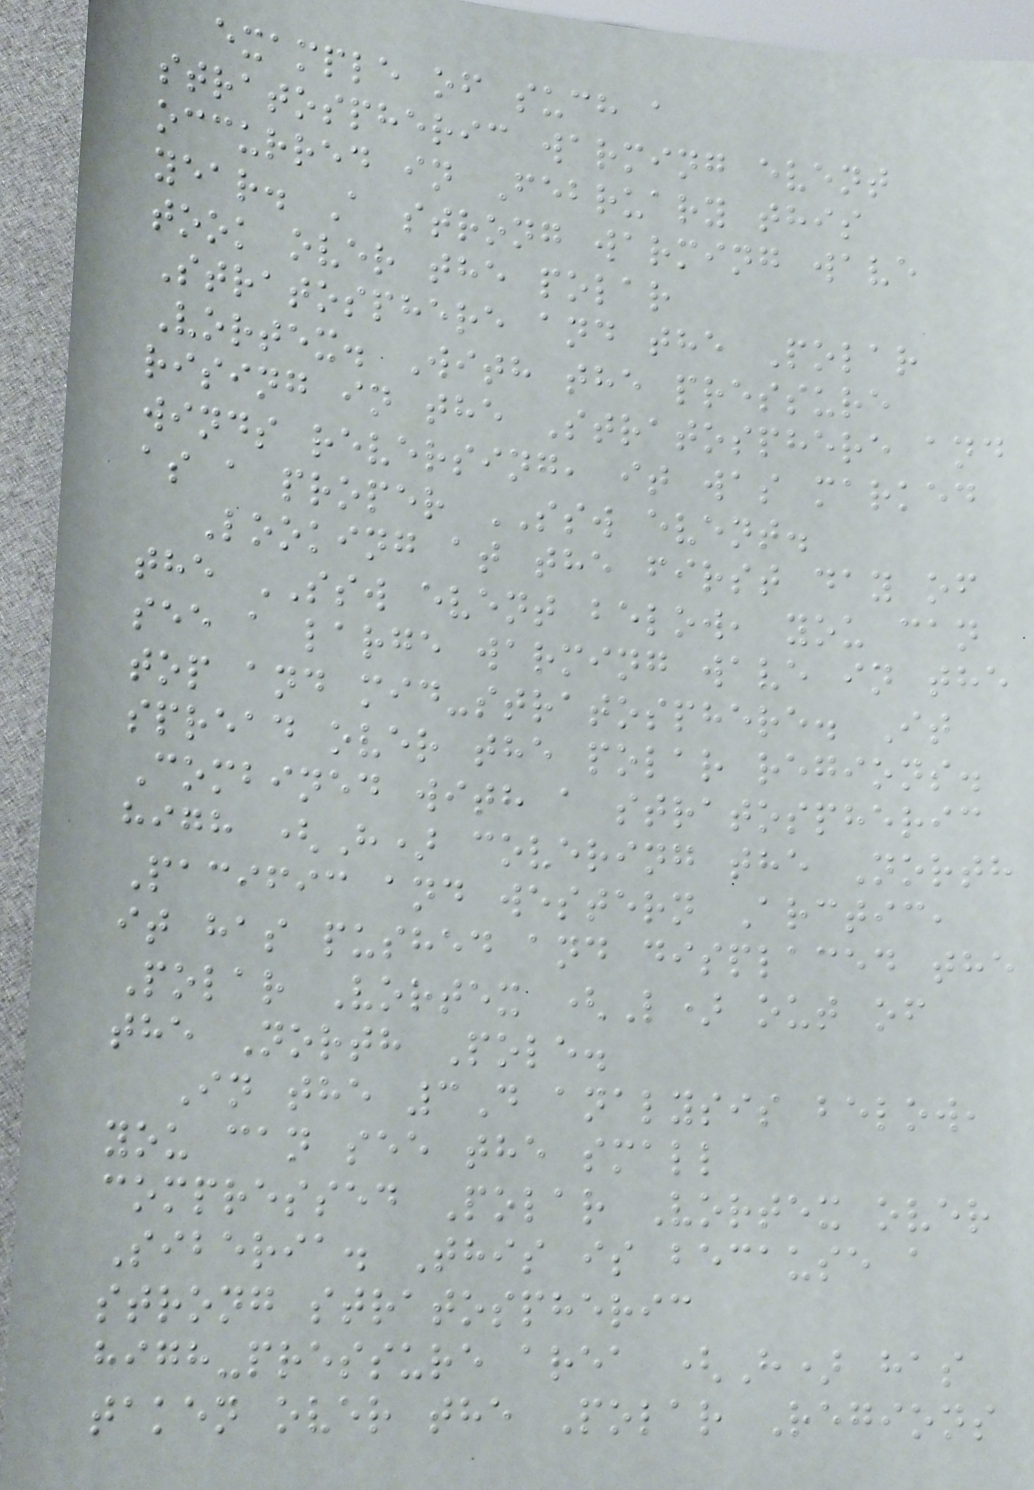example of such a
stratospheric warming event
occurred in February this
year. A strong warming wave
took over the polar
Stratosphere and the Polar
Vortex. With the pressure
rising in the Stratosphere and
winds reversing, it was marked
as a proper SSW event.
Looking at the first day of
the SSW event below, you can
see a large warming wave in the
top and mid-stratosphere. It
spread over the polar regions.
Combined with a stratospheric
high (H) covering the North
Pacific and western Arctic,
it has pushed and displaced the
Polar Vortex (L) out of
the North Pole.
In the 3D analysis below,
you can see the small
compressed Polar Vortex over
Siberia. This is because a
strong stratospheric
high-pressure area (H) has
taken over the Polar Regions
